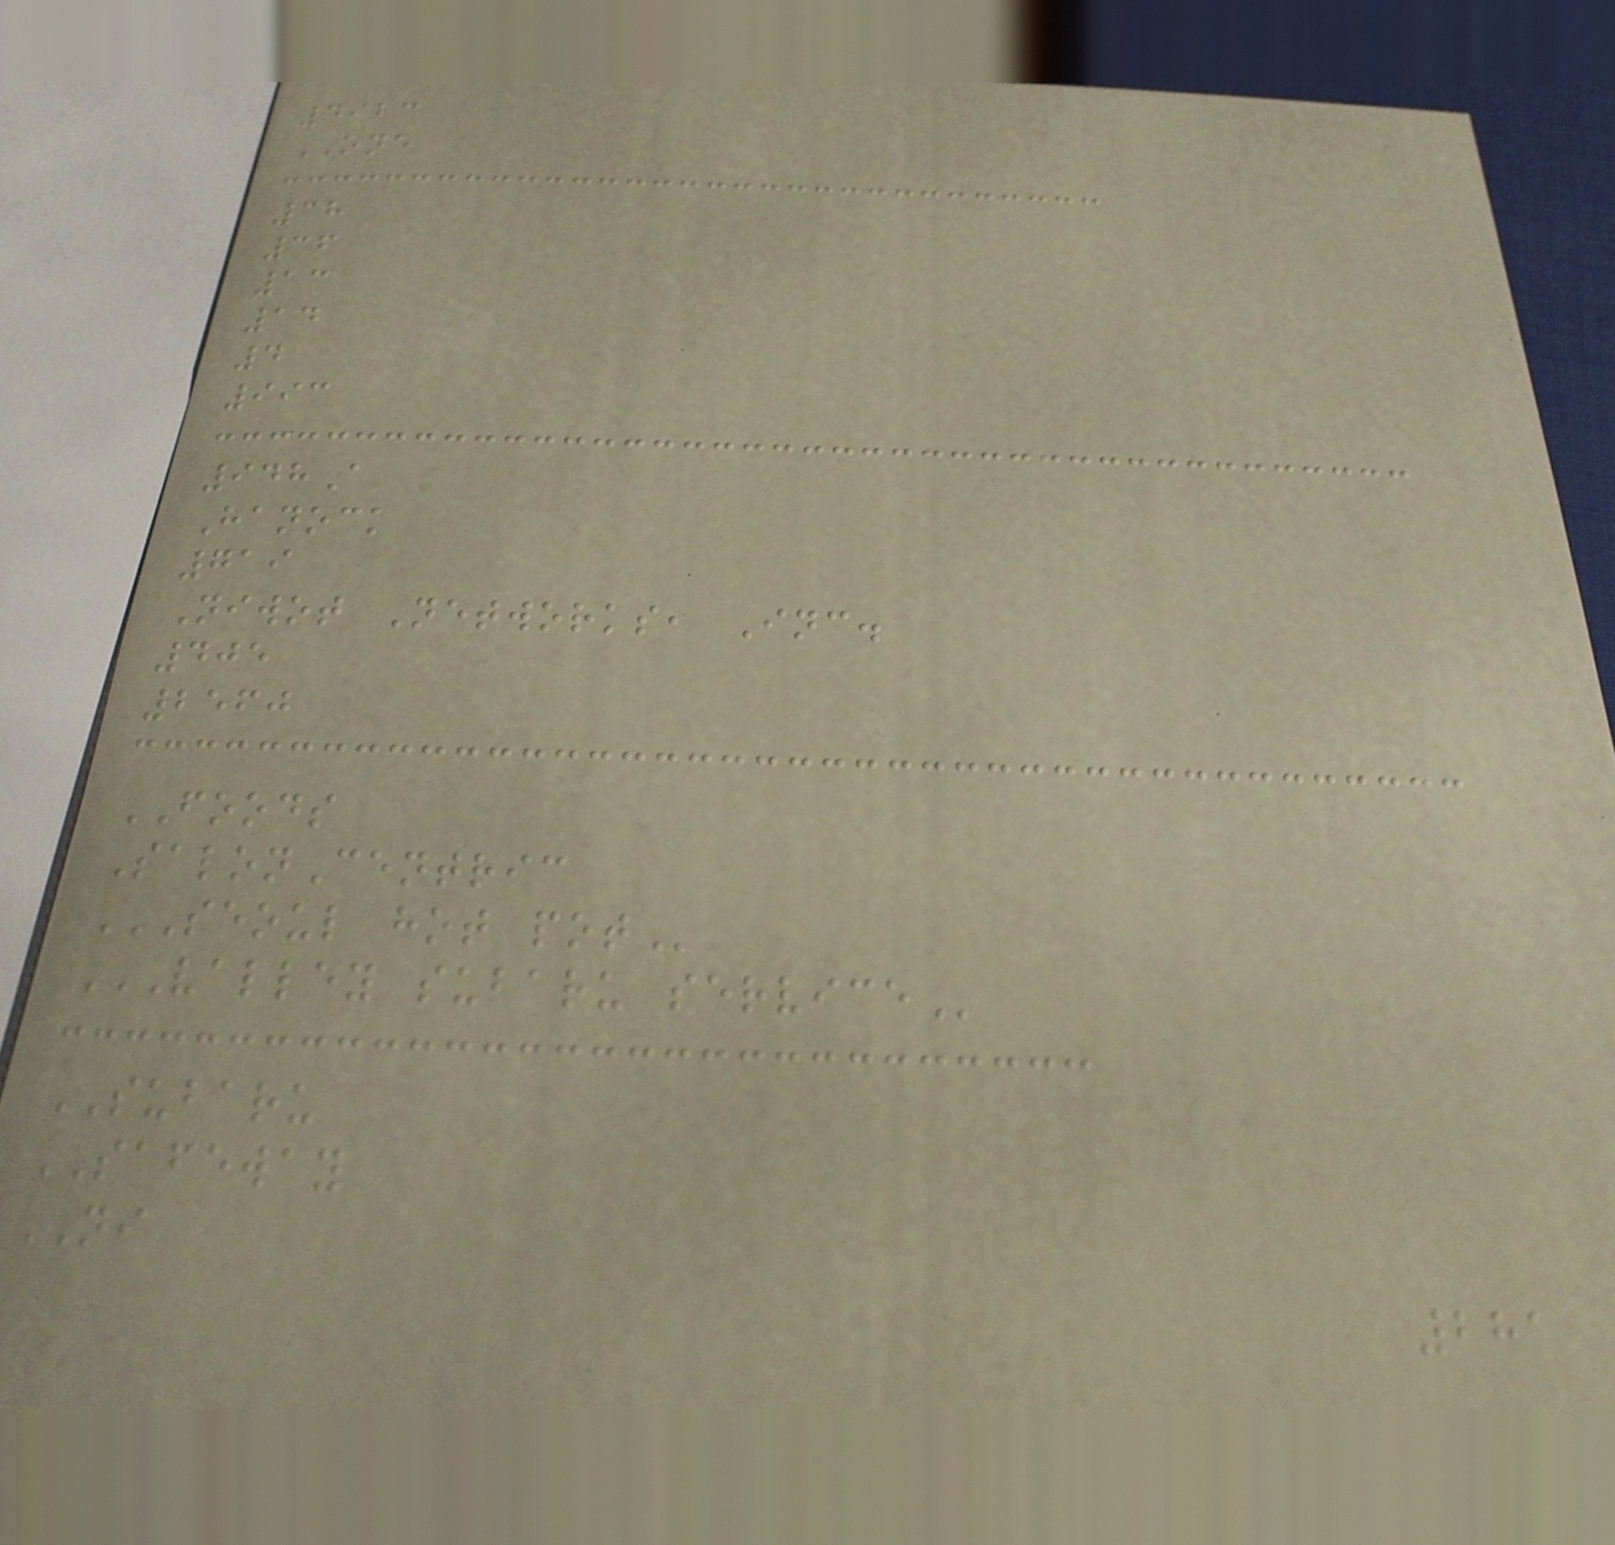4923
ONE
38
36
13
14
4
993
948A
Hanock
719
Niwot Networks, Inc.
405
2560
FOODS
SalonCentric
SEOUL HOT POT
VALLEY SUBARU SERVICE
SUBARU
SAFEWAY
NI
281
